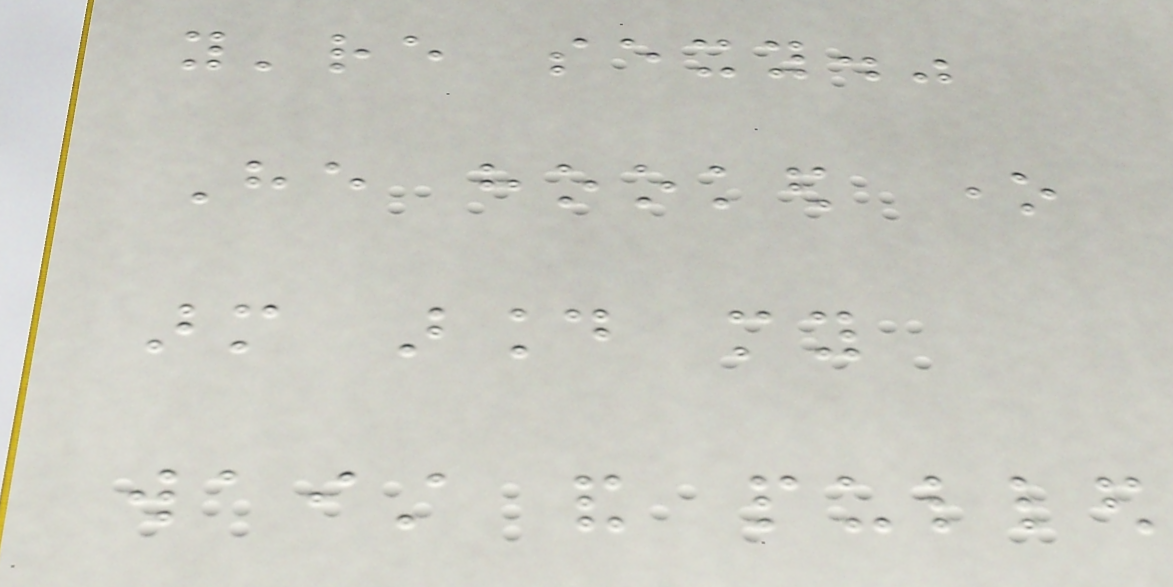you're sexy."
He hooked one
arm around my
waist and pulled
